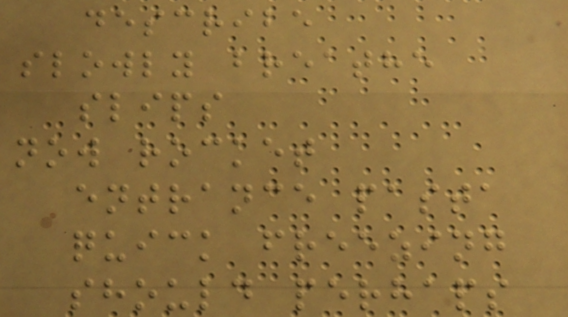describe
slowly breathe
slips
now rocket
entrance pasta
quick freezing
should perhaps
